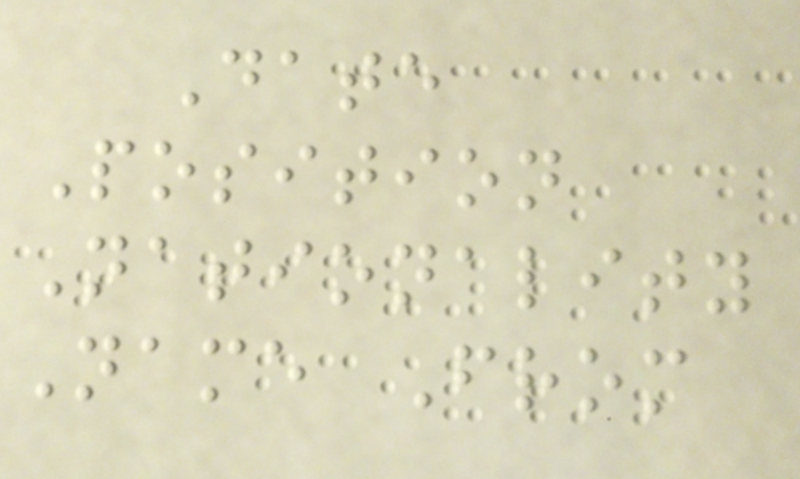Date
Position
Nationality
Name From
